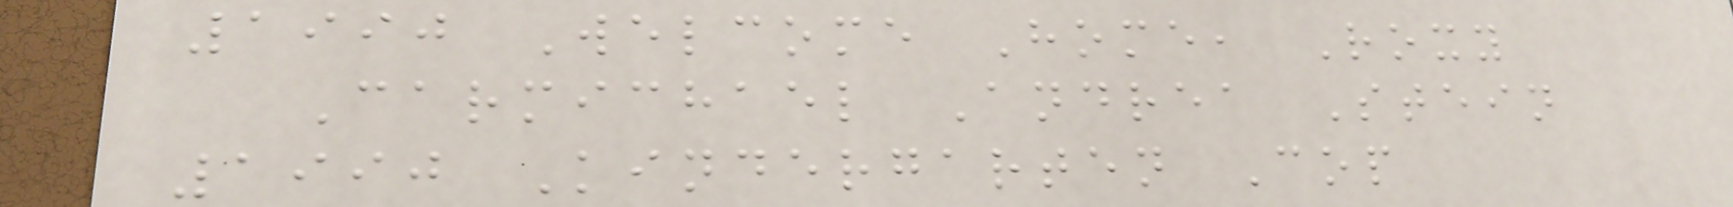1990 Welcome Home, Roxy
Carmichael Andrea Stein
1990 Kindergarten Cop
